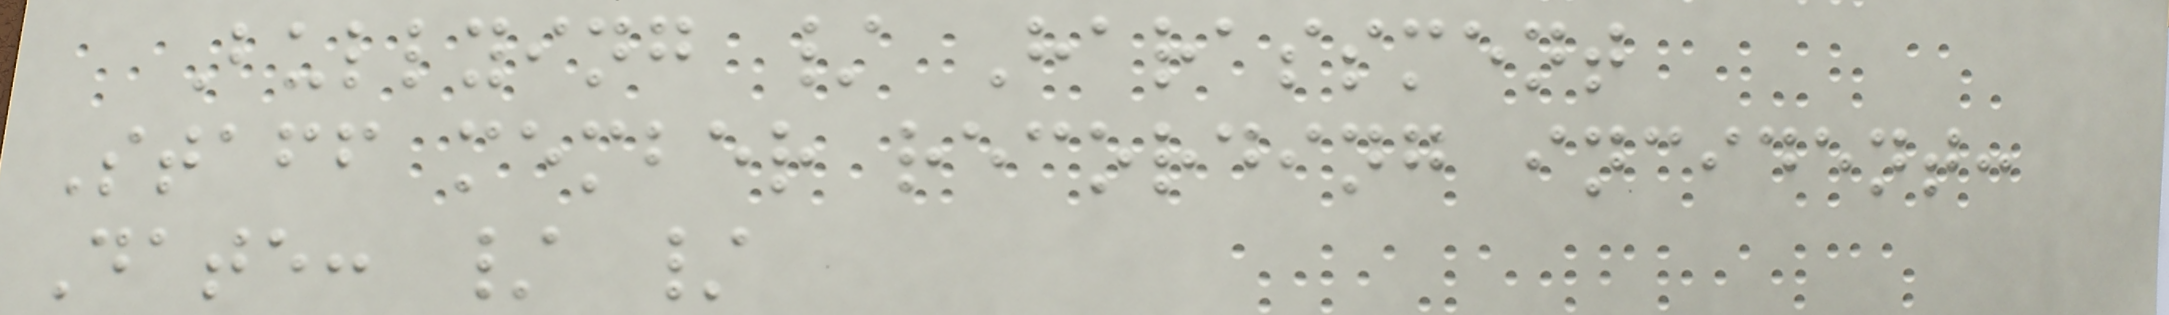Bullying / Harassment
Staff member recording incident:
Date: / /
